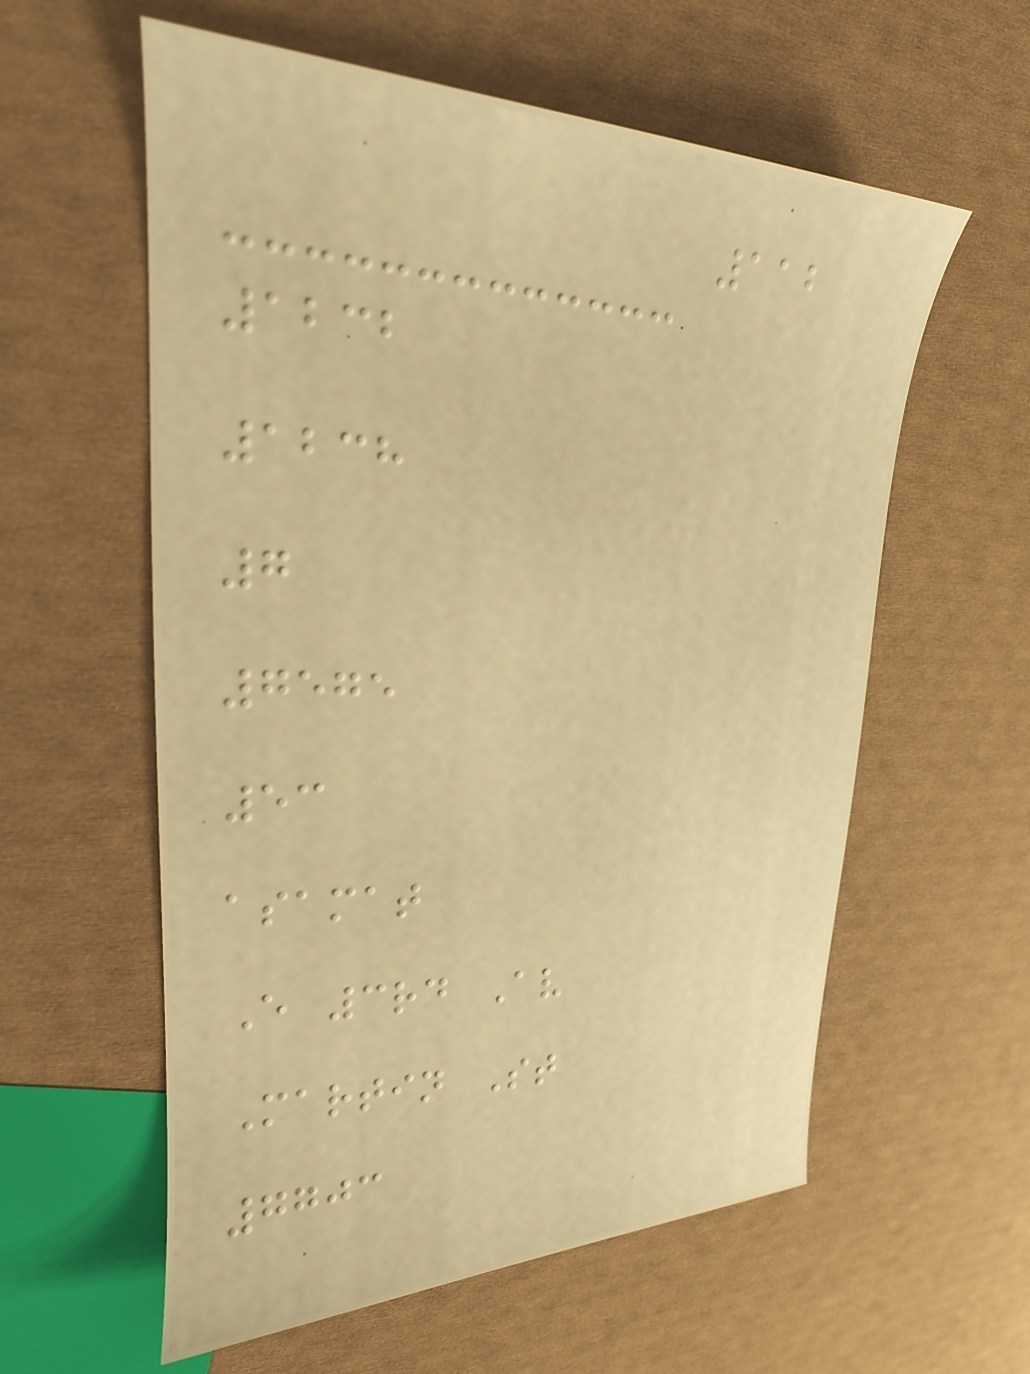112
1232
1238
7
7575
53
asamat
E 3rd Av
Martin St
7703
